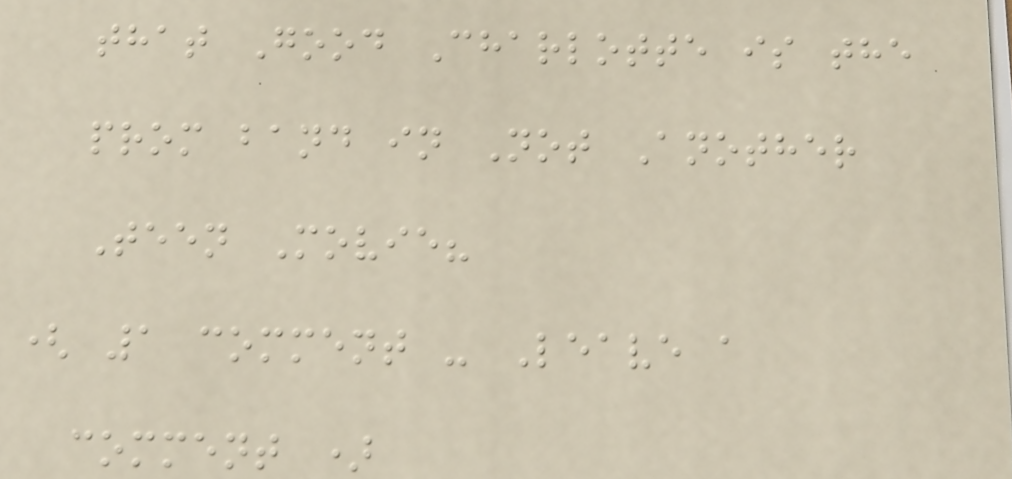that Good Charlotte is the
prom band in Not Another
Teen Movie?
( 1 comment - Leave a
comment )
